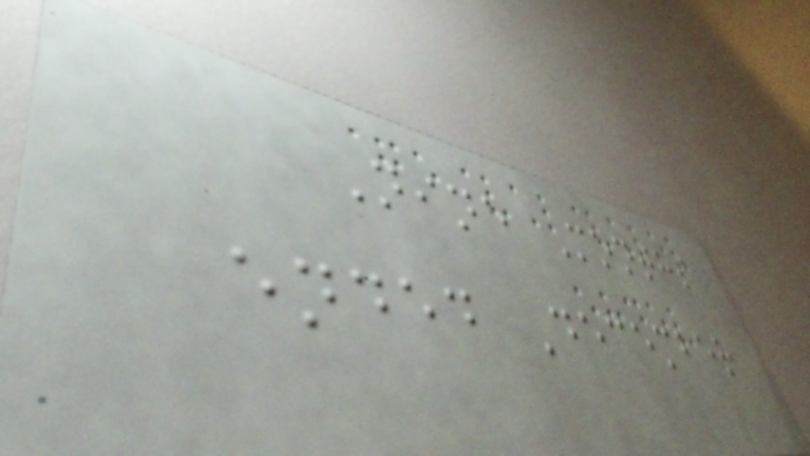Nine Months
ended December
